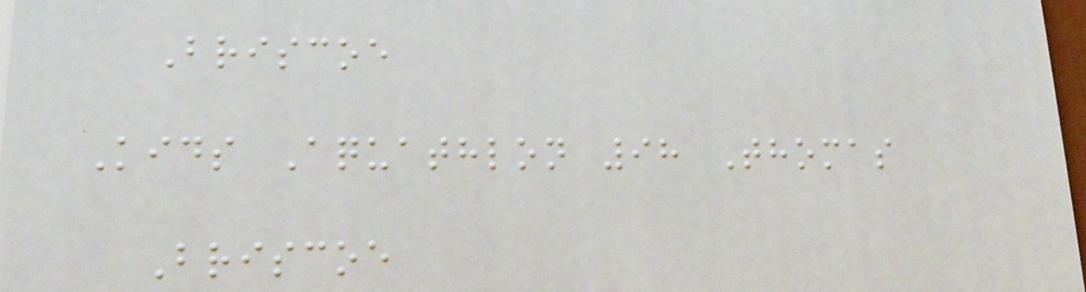Briscoe
Kids Aquathlon 98 Thomas
Briscoe
